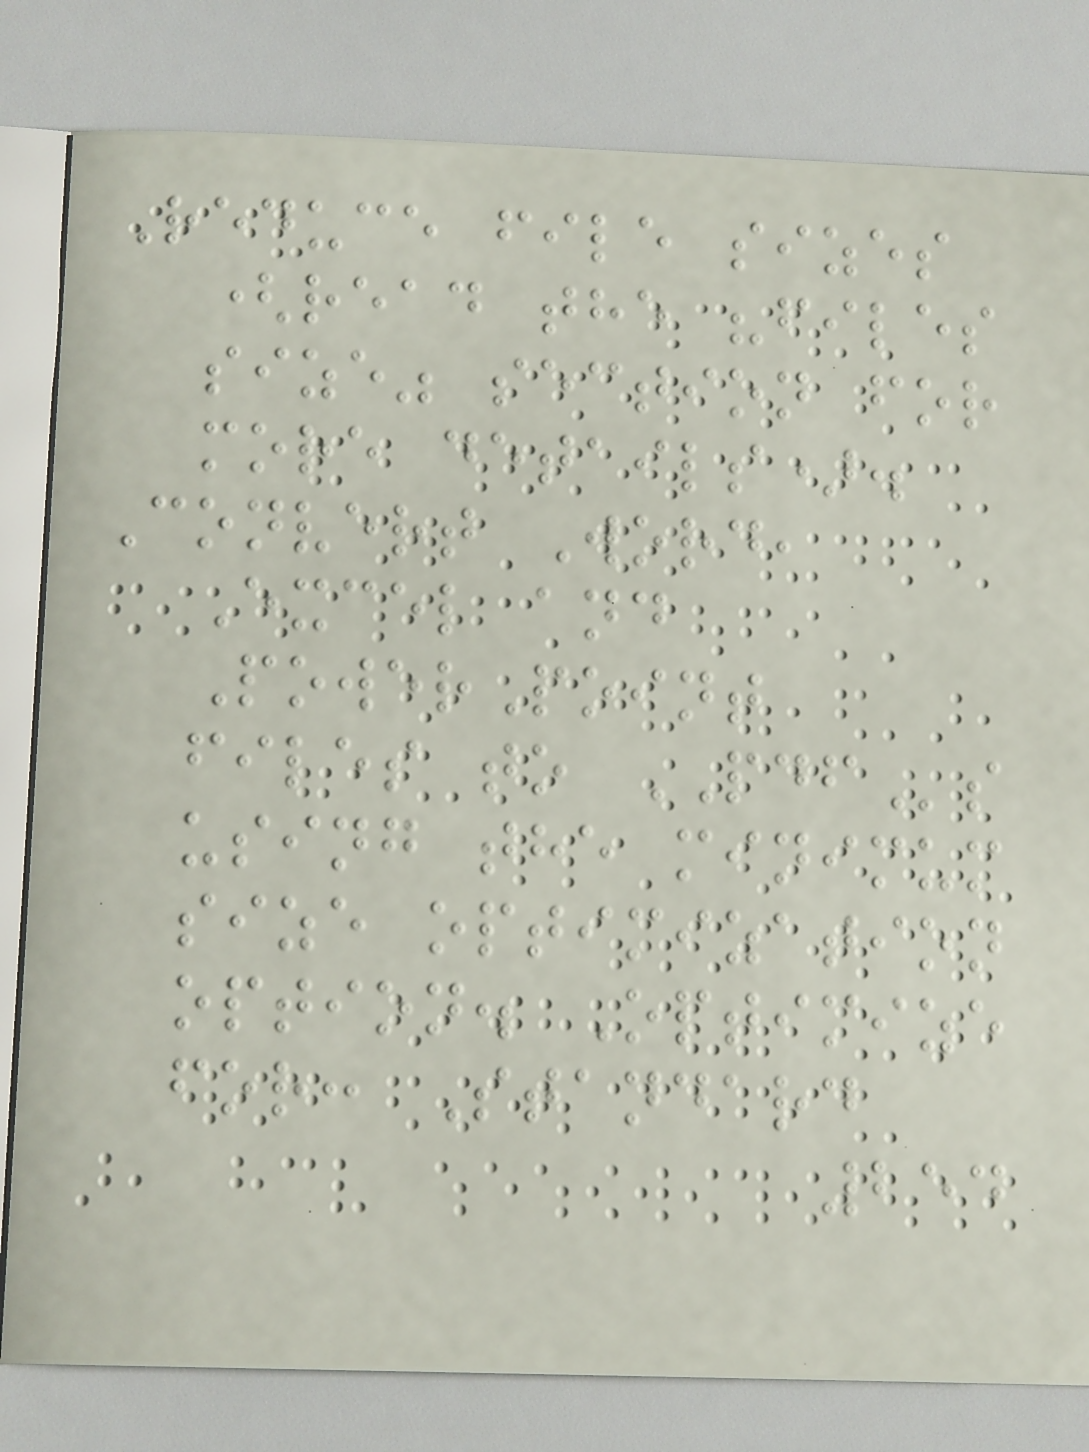Reduce file sizes
(read the "files
size" section for
more details).
Convert Word,
Excel and
PowerPoint
files to PDFs
using the minimum
size optimization
option. Optimize
for: Standard
254
